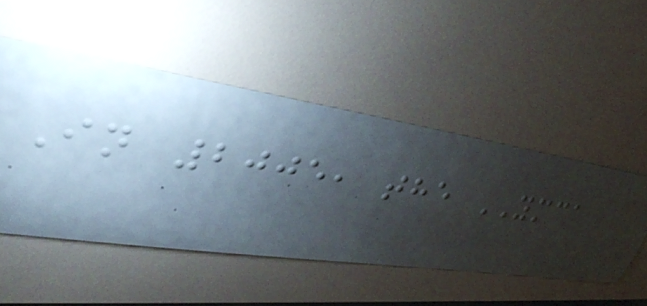In 2005, the YMCA
